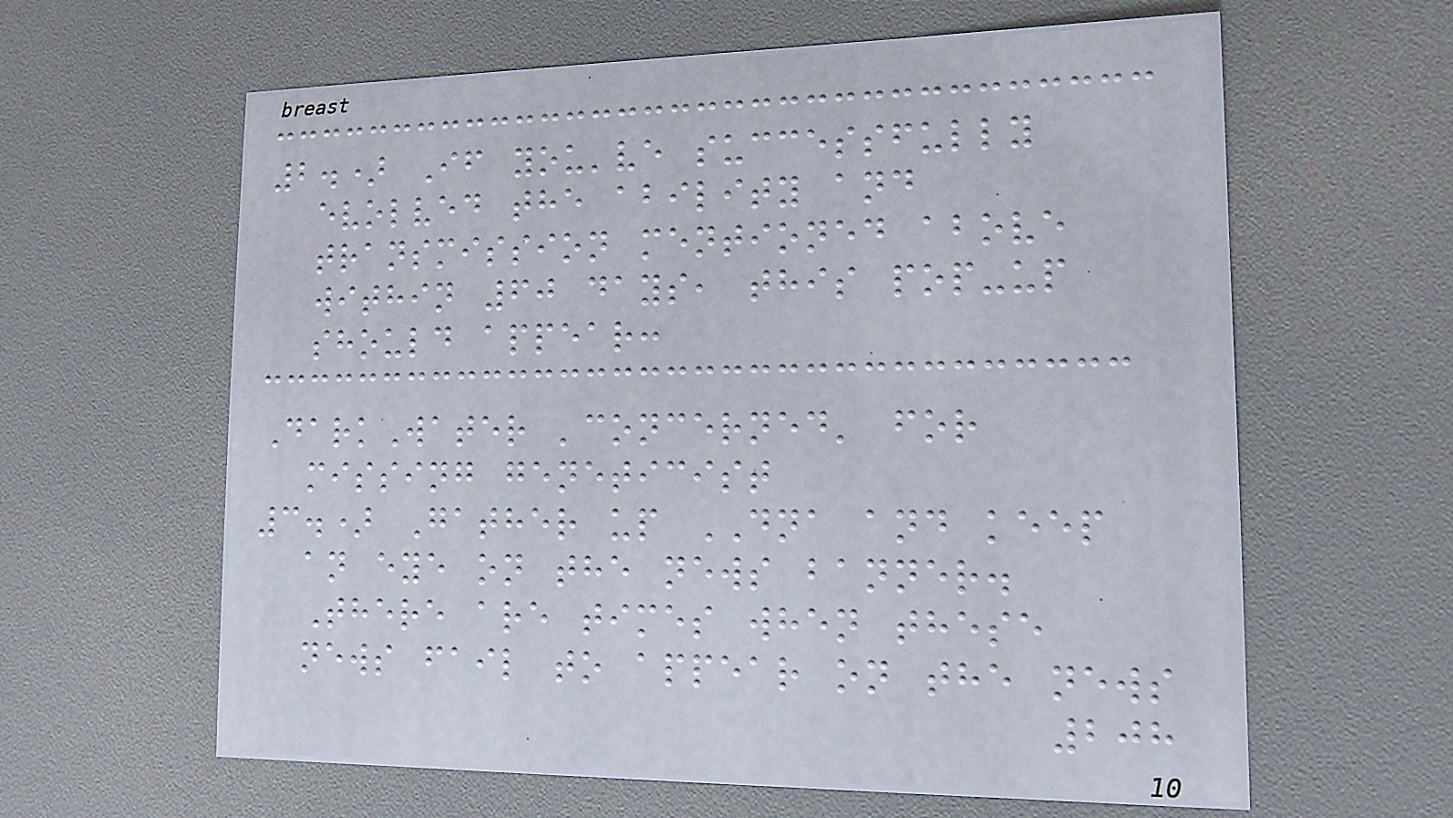2.) If you've successfully
evolved the ability and
transmission mentioned above
within 60 days, this pop-up
should appear:
DarkWater 'concerned' for
missing geneticist
3.) Gather up DNA and keep
an eye on the news banner.
There are times when these
news fail to appear on the news
208
